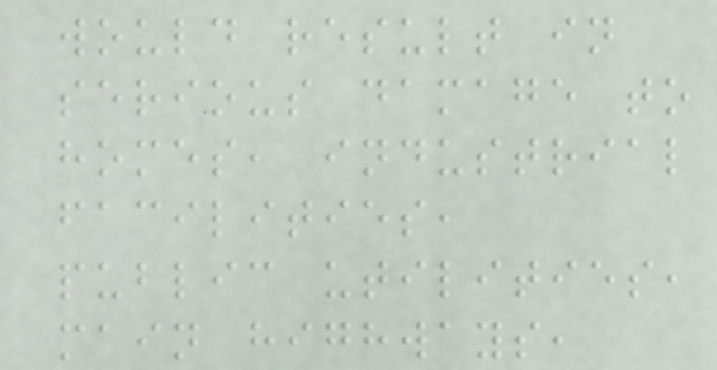would result in
serious damage to
homes, industrial
facilities,
public utilities,
main highways,
